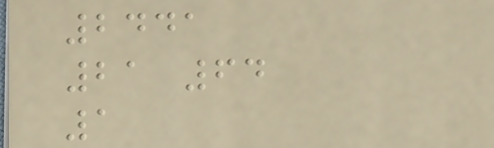2441
21 64
1
